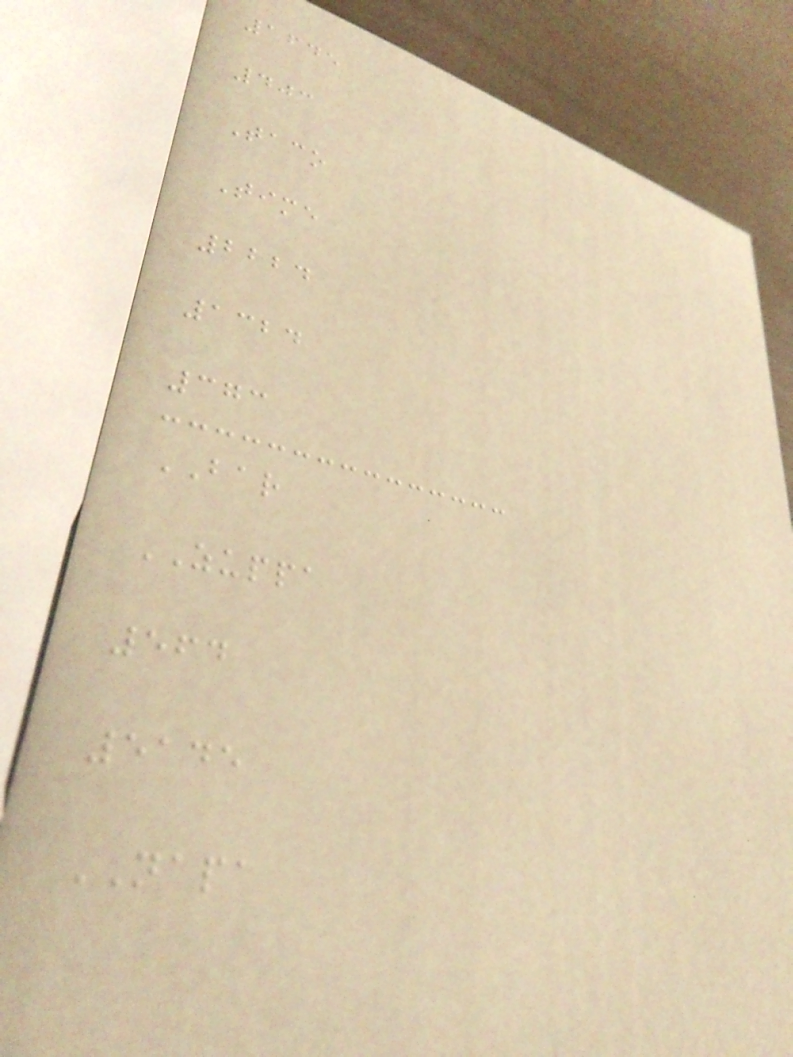1645
403
Taco
Time
2224
1324
373
BAR
ZUPPA
564
5145
NAPA
